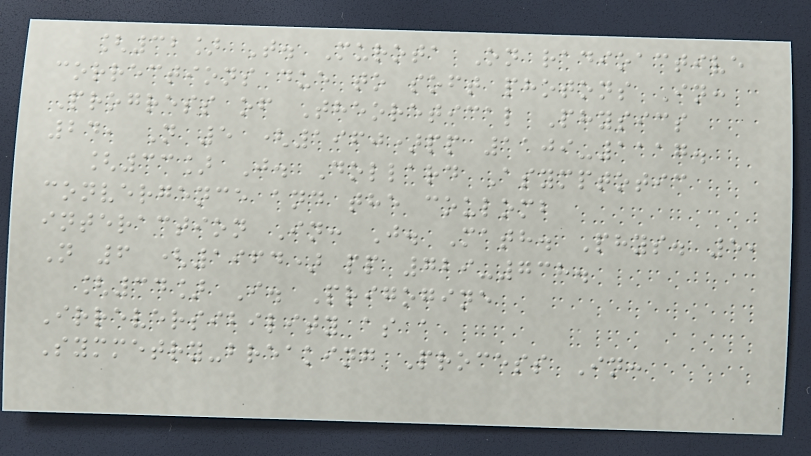[32] T. Murota On radioactive
corrections due to soft photons In:
Progress of Theoretical Physics
24, N 5 (1960)pp 1109-1117.
[33] J. Dollard Asymptotic
convergence and the coulomb
interaction In: J. Math. Phys. 5,
N 6 (1964) pp 729-738.
[34] I. Prigogine
Irreversibility as a
Symmetry-breaking Process In:
